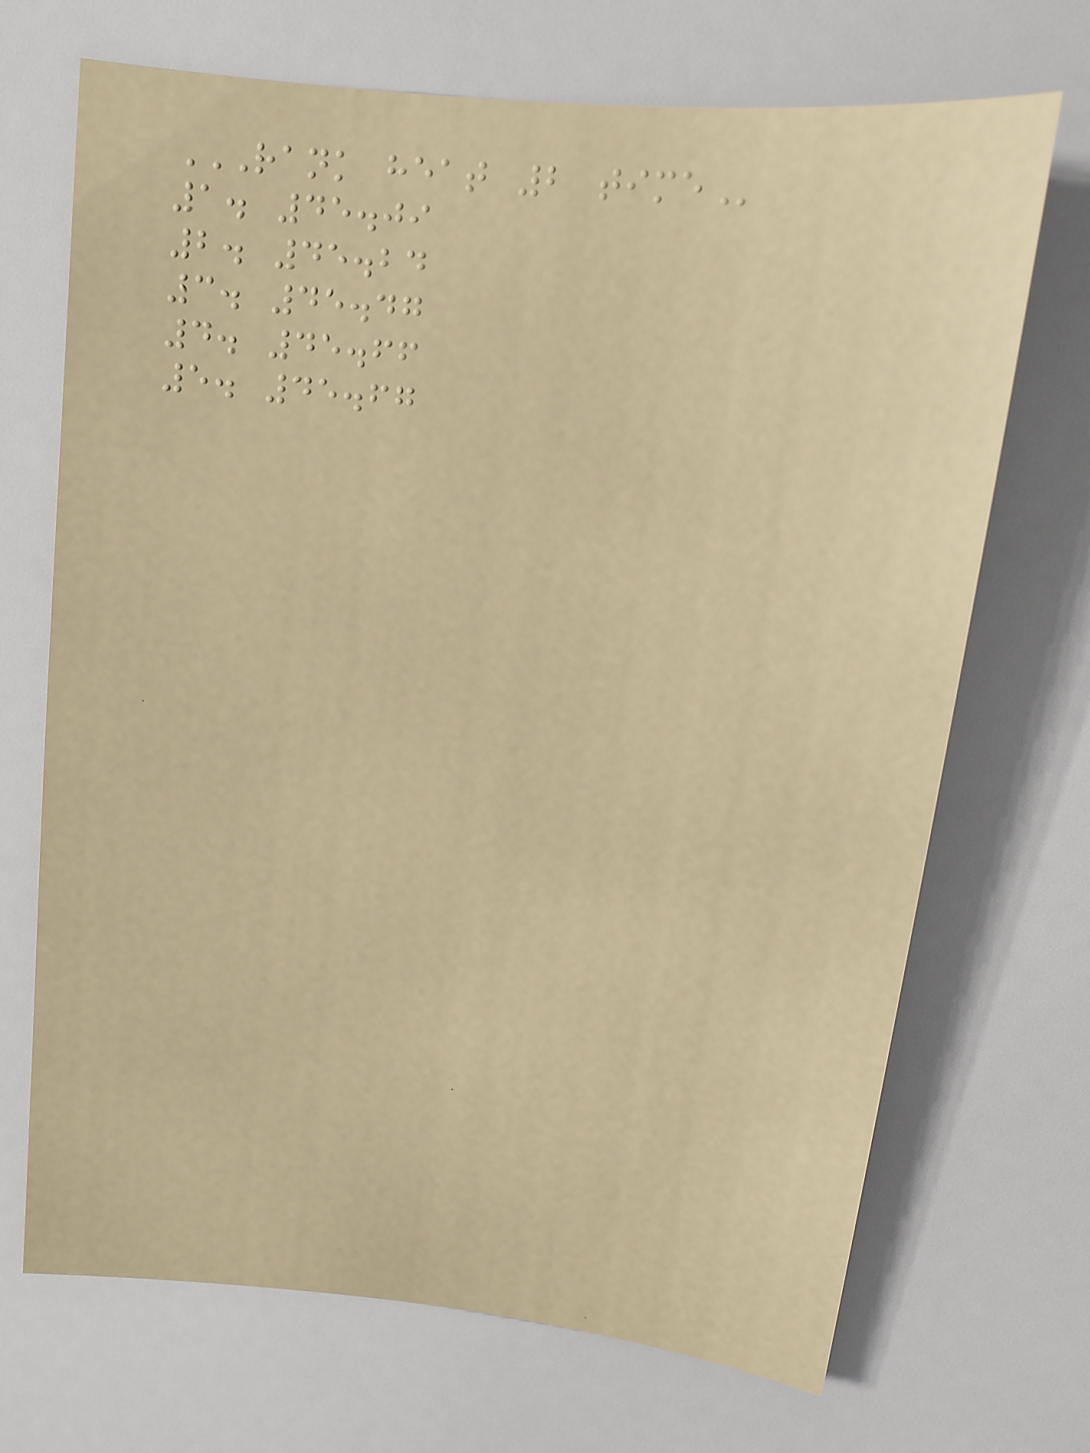RANK HEAT 2 TIME
1. 45.09
2. 45.24
3. 45.47
4. 45.66
5. 45.67
